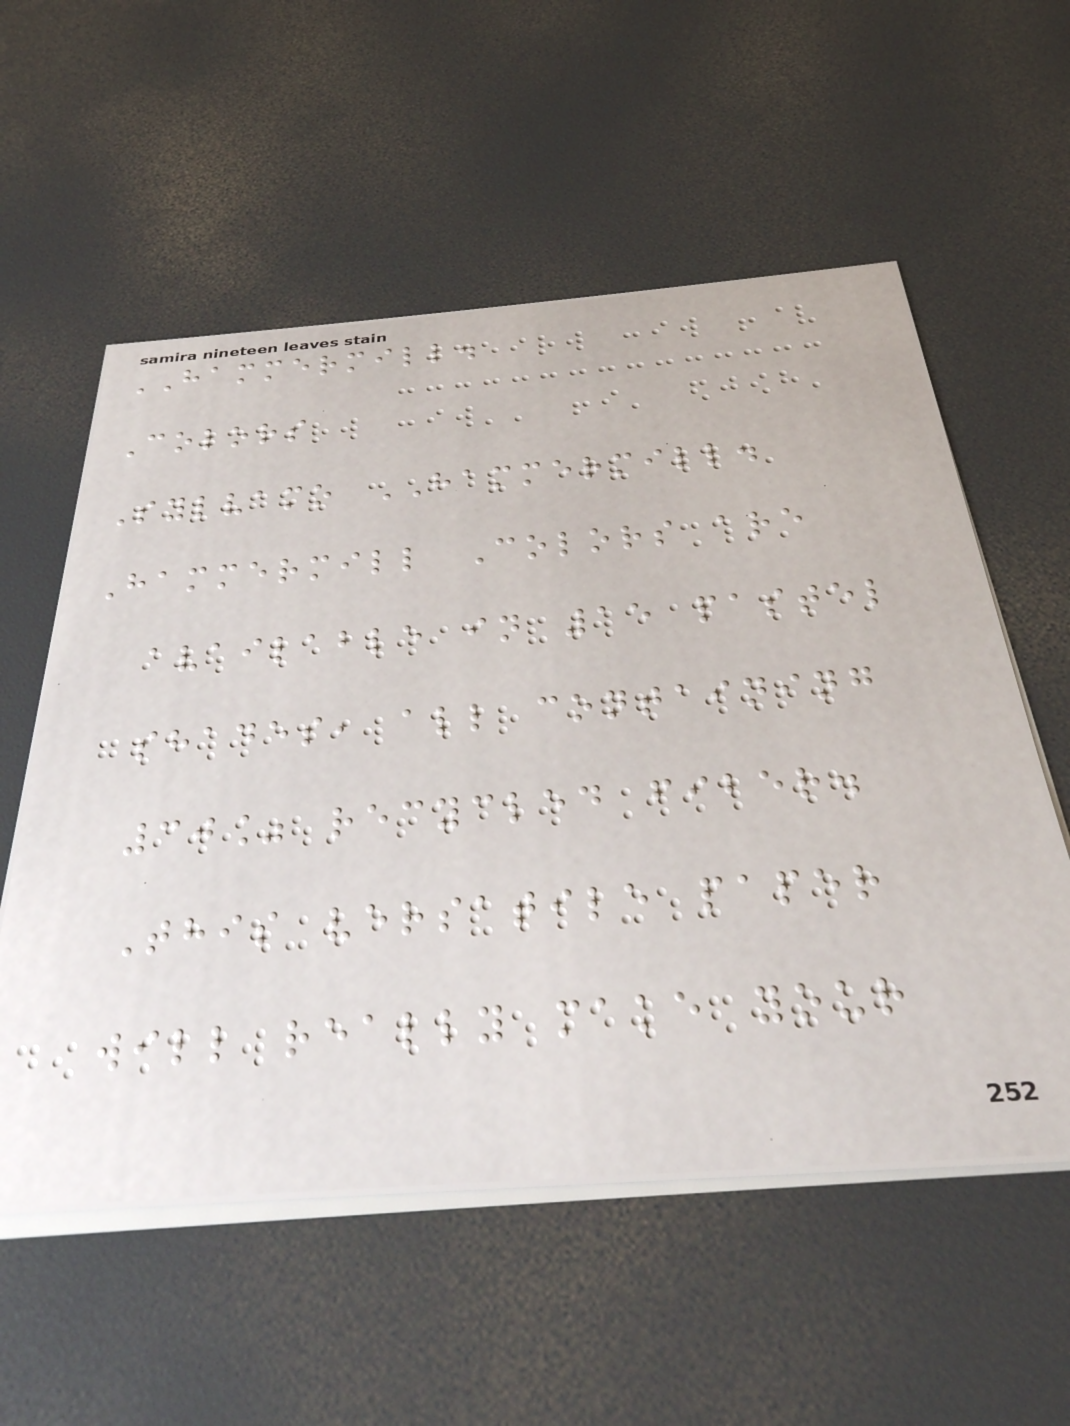HAMMERMILL.
Colors
Sylvamo HAMMERMILL.
Hammermill Colors are
available in 15 pastel
shades, all containing
30% recycled fiber.
This versatile paper
will really make your
